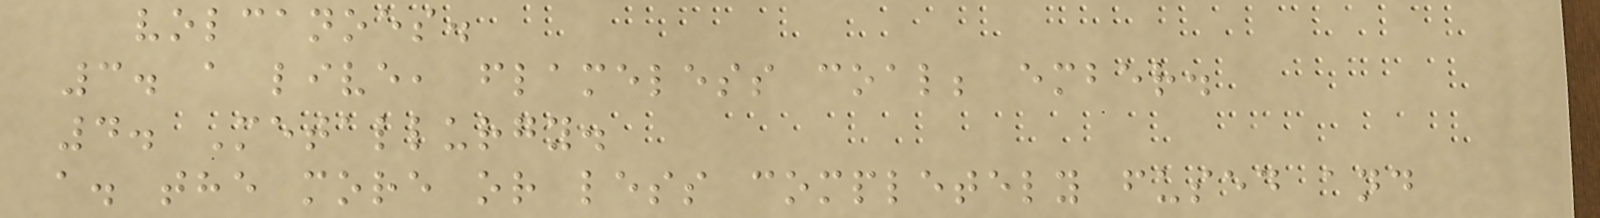volcanoes.
3. a live, flameless coal; ember.
4. Metallurgy.
a. the more or less completely fused and
